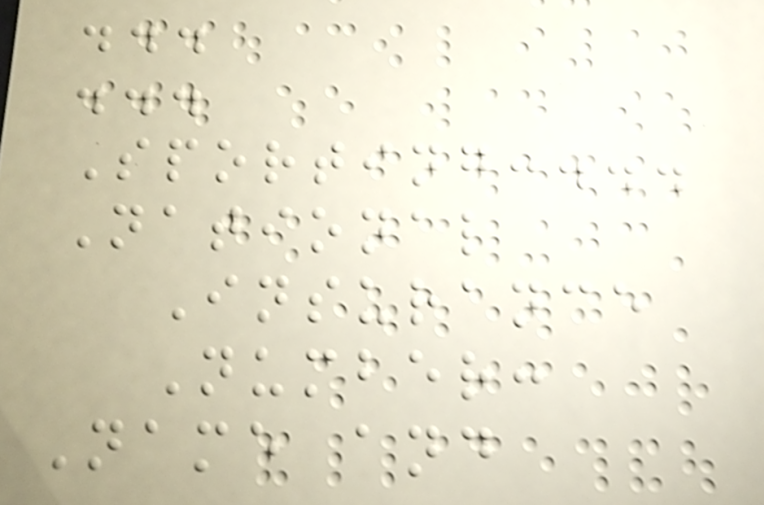...
...
Sporting:...
National
Insurance
Number:
Name and
